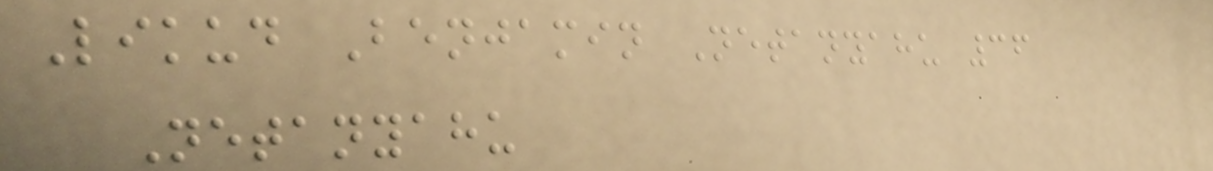Likud Benjamin Netanyahu 36
Netanyahu
